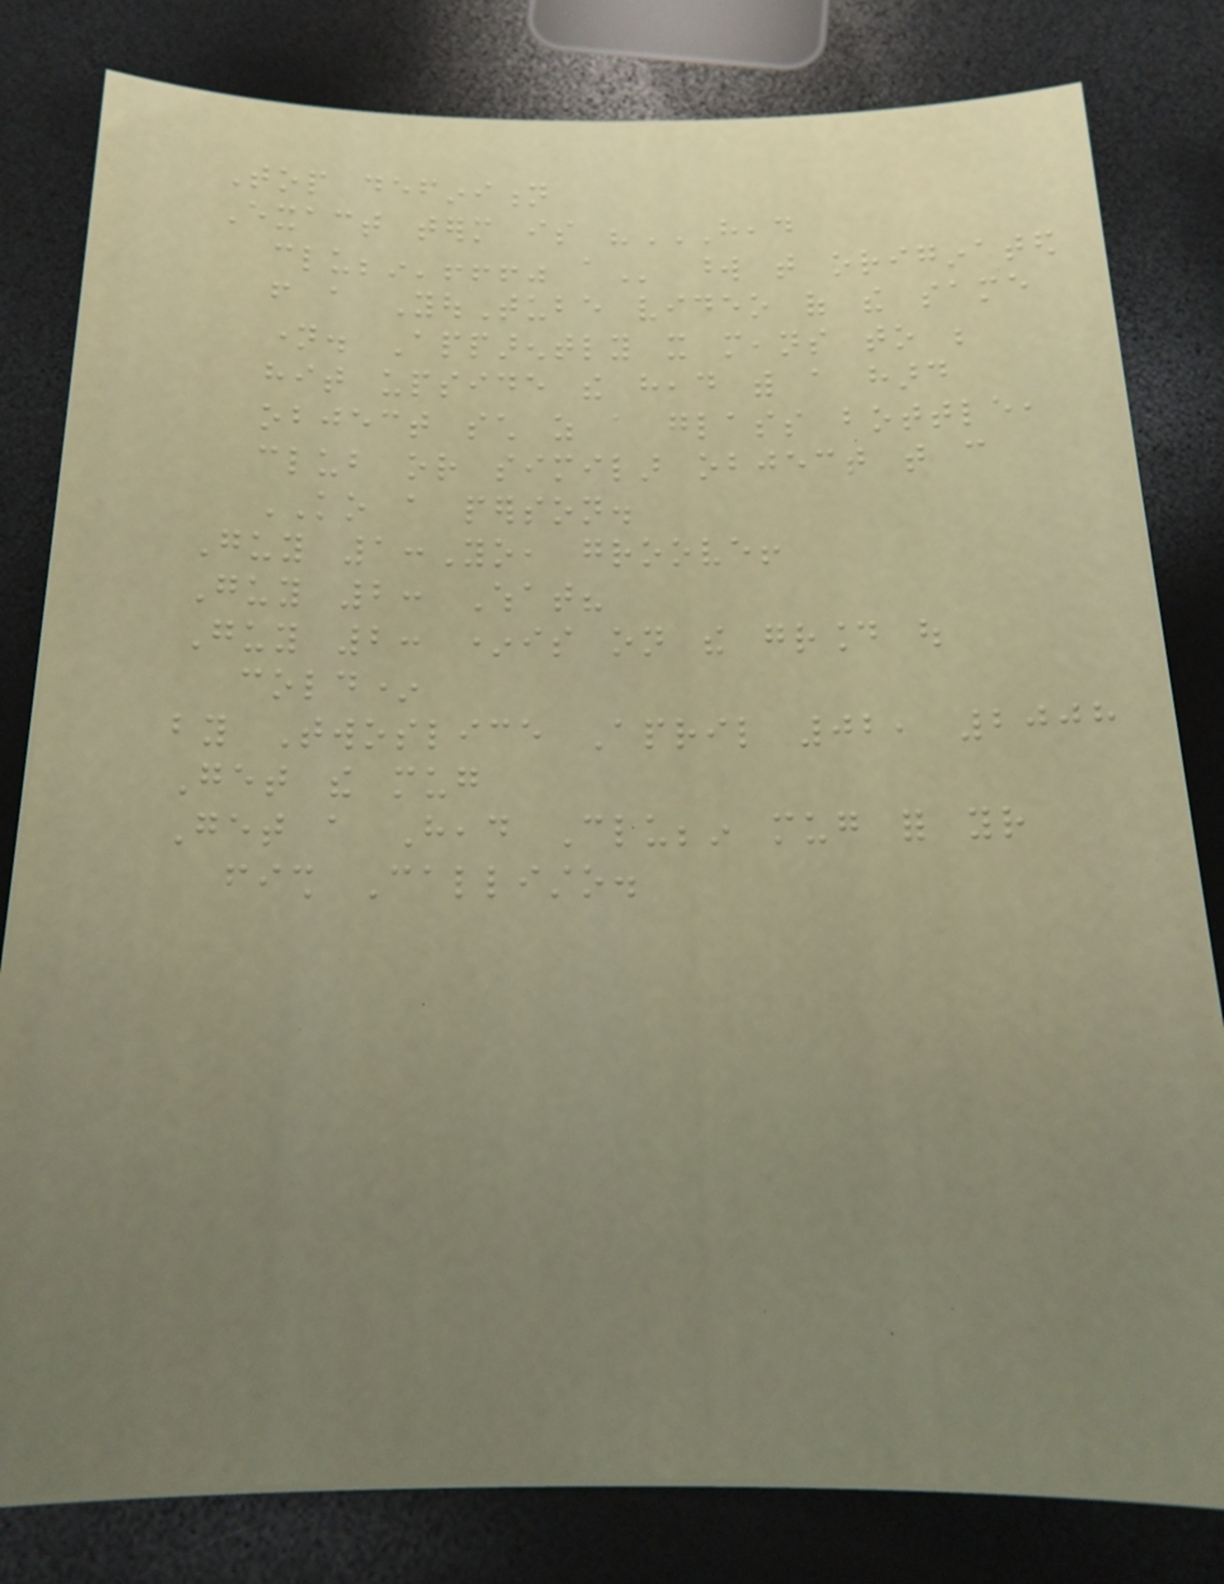Top definition
Exact term is "HEAD
CLUBBIN'!!!" A word that originated
from a YouTube video of the same
name. Apparently it means to be
hit upside the head with a hard
object such as a glass bottle,
club or similar object that can
KO a person.
Guy 1:Yo, groove!
Guy 2: What?
Guy 2: *is on the ground out
cold*
by Twoslice April 02, 2008
Get the mug
Get a Head Clubbin mug for your
fish Callisto.
